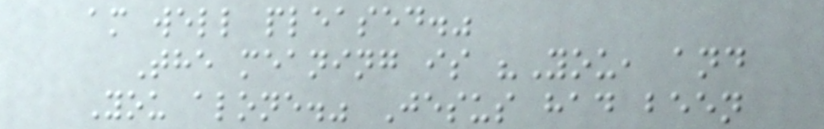am well pleased."
The meaning is "You, and
You alone." Jesus had been
